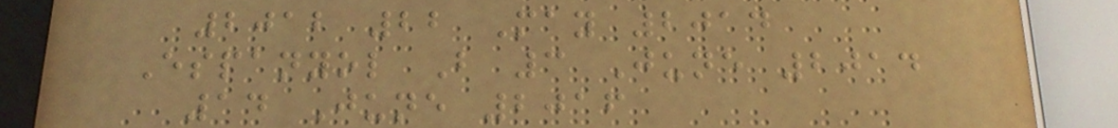2012 22 May 2014
Espanyol B 3 June 2014
14 June 2016
